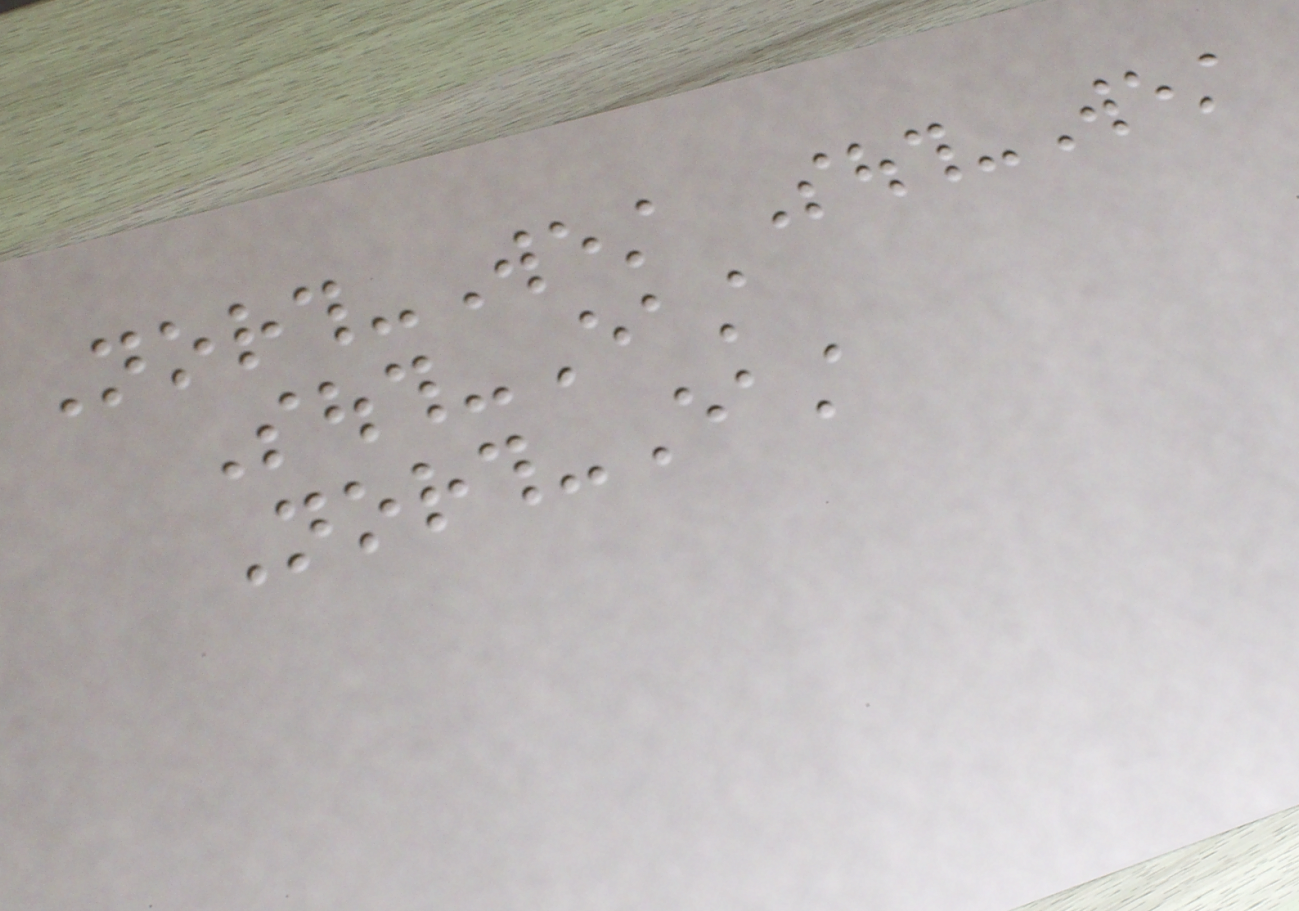North-West South-West
South-East
North-East
